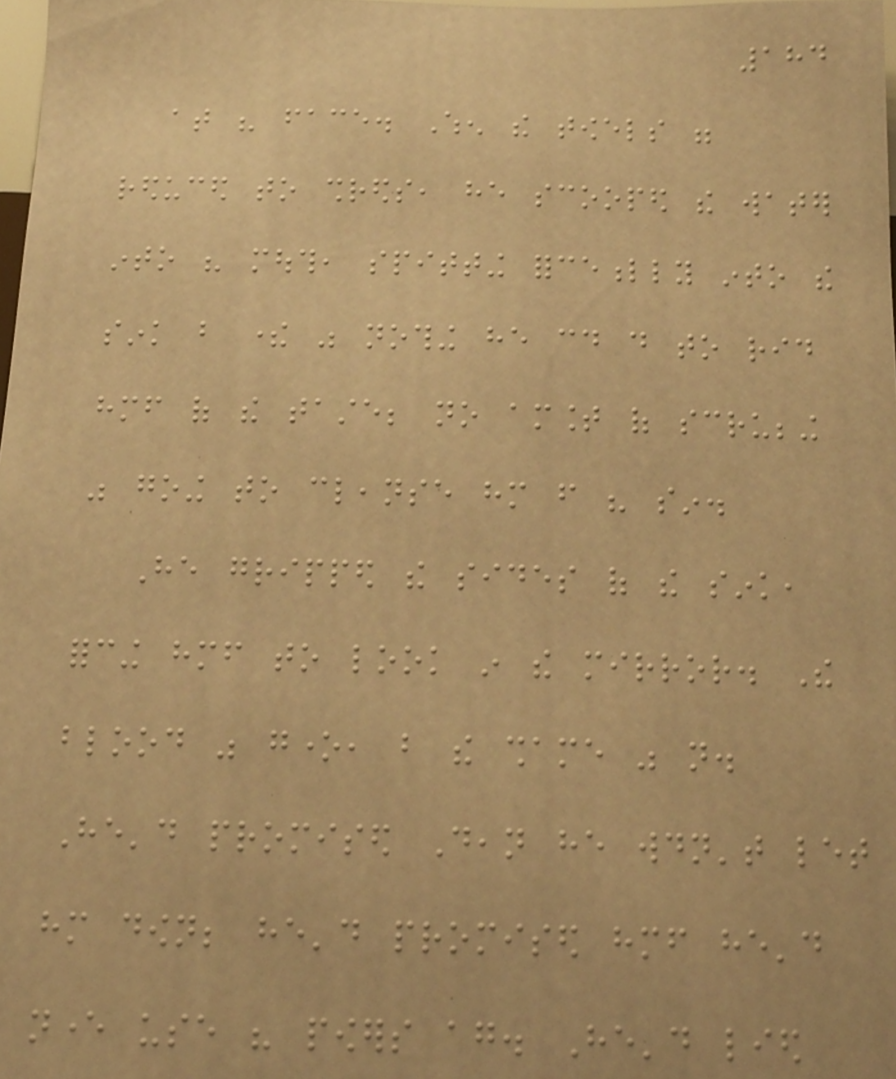184
at his face. When the towels were
reduced to shreds, he scooped the water
into his mouth, spitting forcefully into the
sink but there was nothing he could do to rid
himself of the taste; no amount of scrubbing
was going to cleanse him from his sin.
He gripped the sides of the sink,
forcing himself to look in the mirror. The
blood was gone, but the shame was not.
He'd promised Dean he wouldn't let
him down; he'd promised himself he'd
never use his powers again. He'd lied
